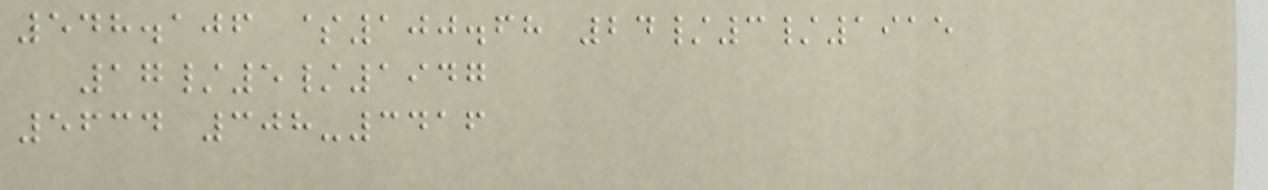548.106 $100.68 24/3/1915
17/5/1947
5634 308-3416
